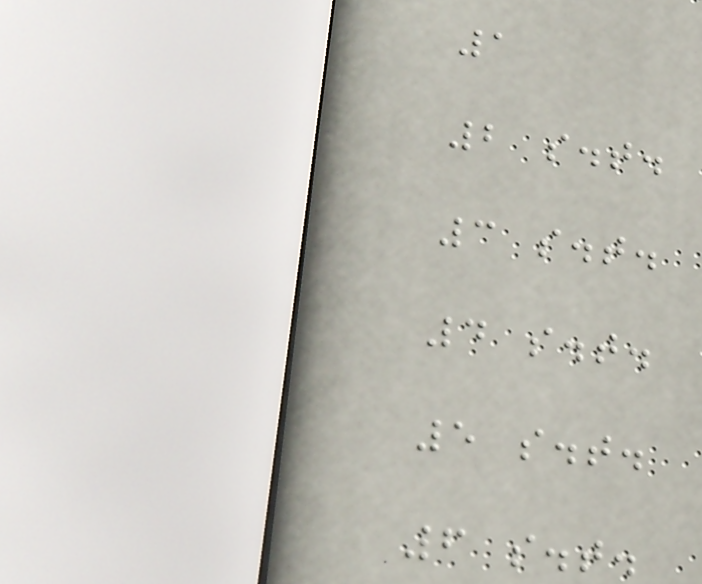1
2 s.t.
3 s.t.
4 s.t.
5 s.t.
6 s.t.
